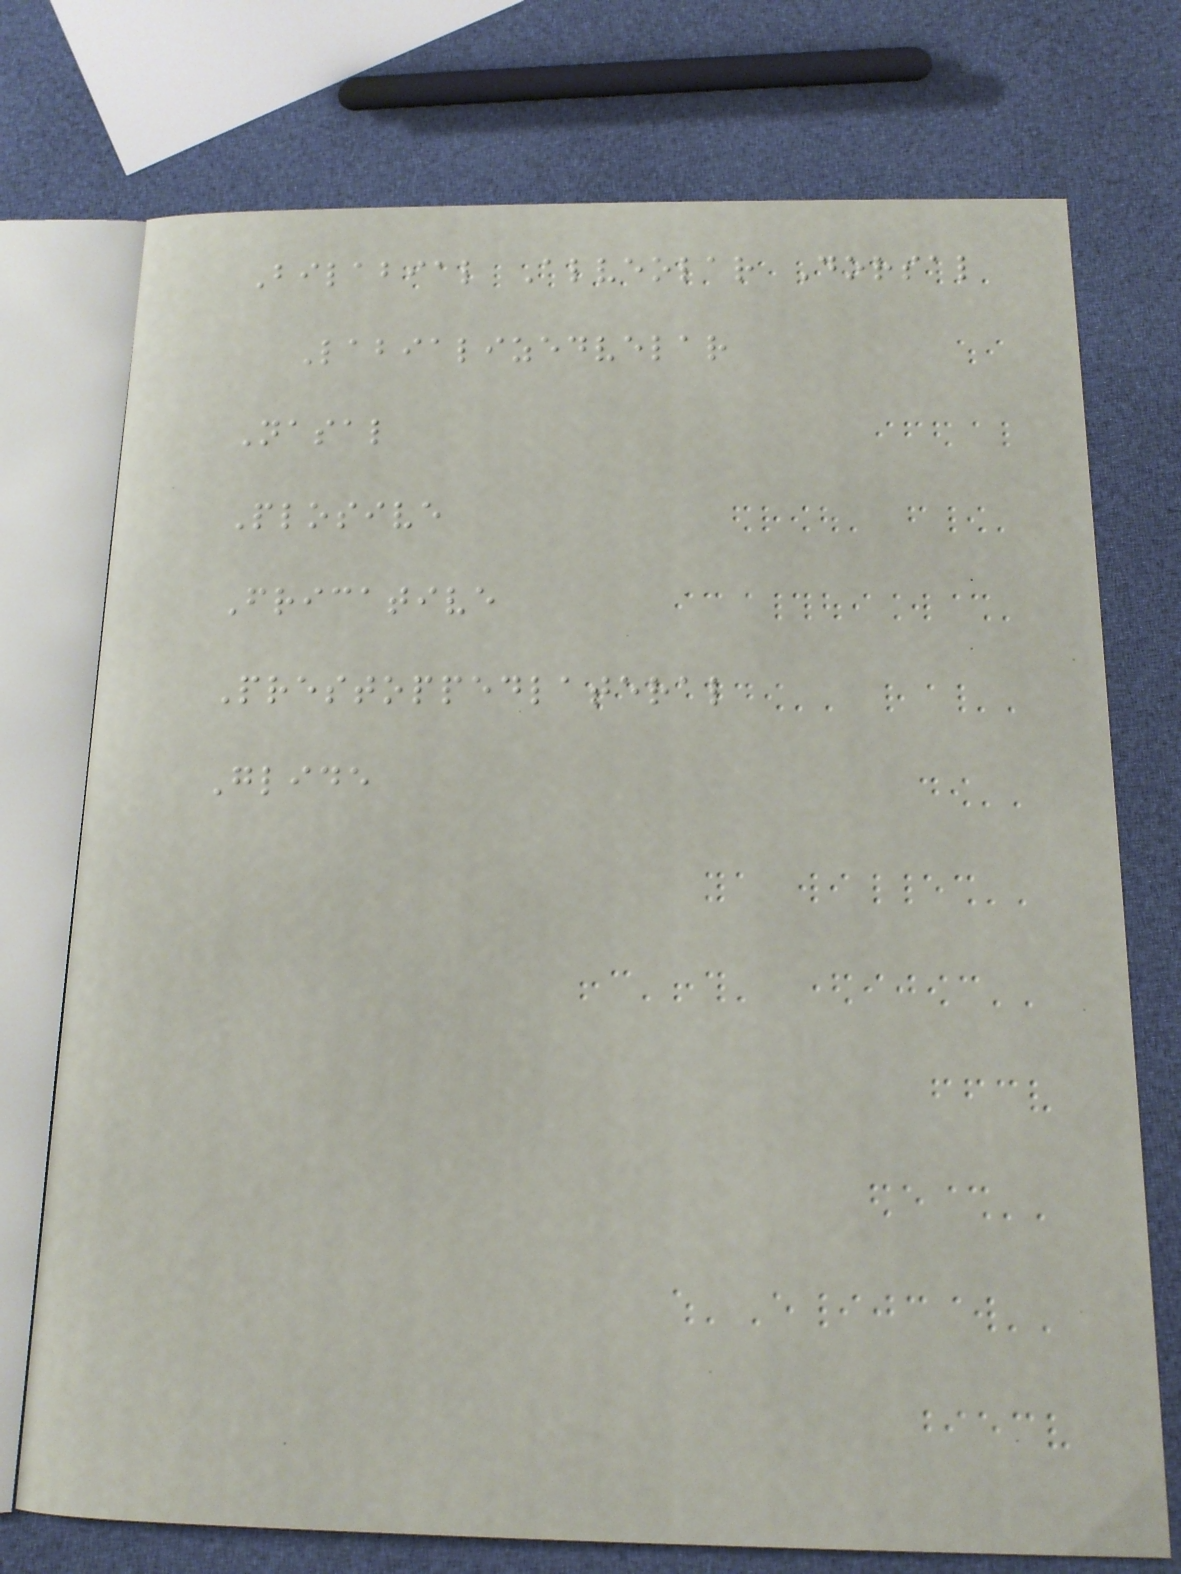Bilabial Alveolar Dorsal
Labializedvelar
Nasal
Plosive
Fricative
Prestoppedlateral
Glide
